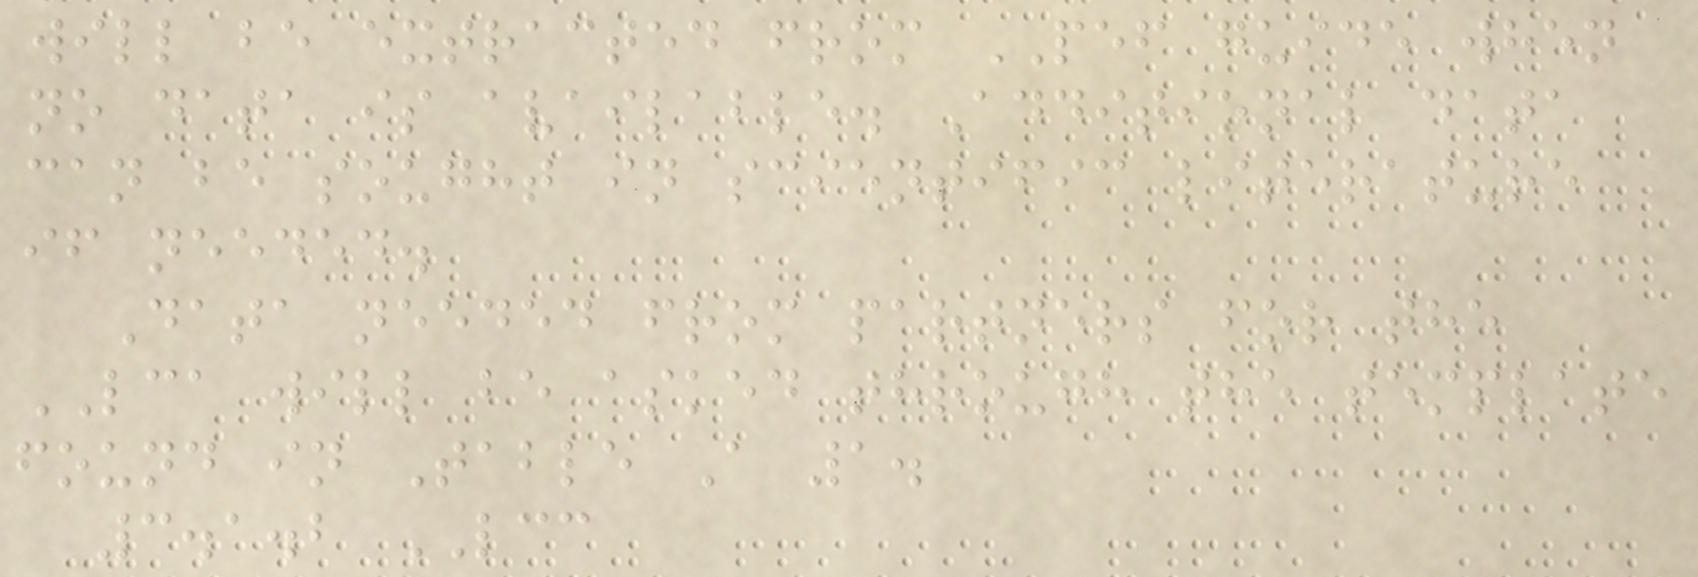will be extracted from PEF guide when
no data is available. Additional data
can be sought in scientific literature
if needed.
Data needed from partners for the
LCA will be asked through the template
found in Table A 1.
3.1.2 LCC
